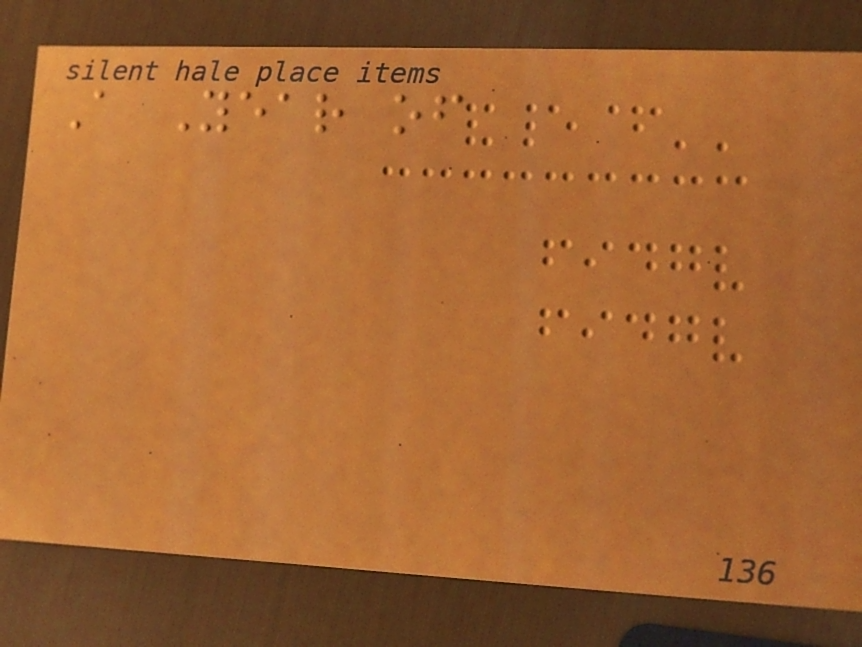A Year of
